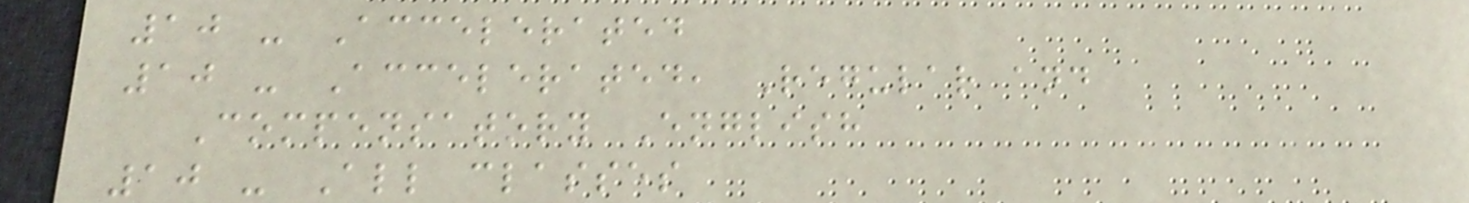10 - Accelerated
10 - Accelerated, Regular and
Compensatory English
10 - All classes
